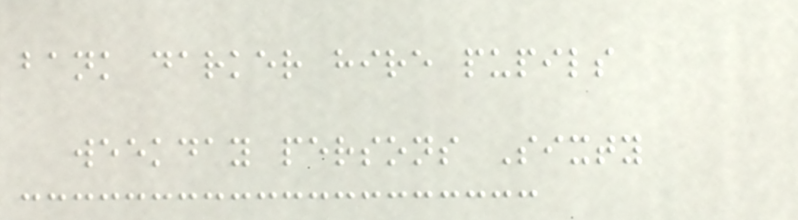bank darker hire pupils
weekday persons Sixty
